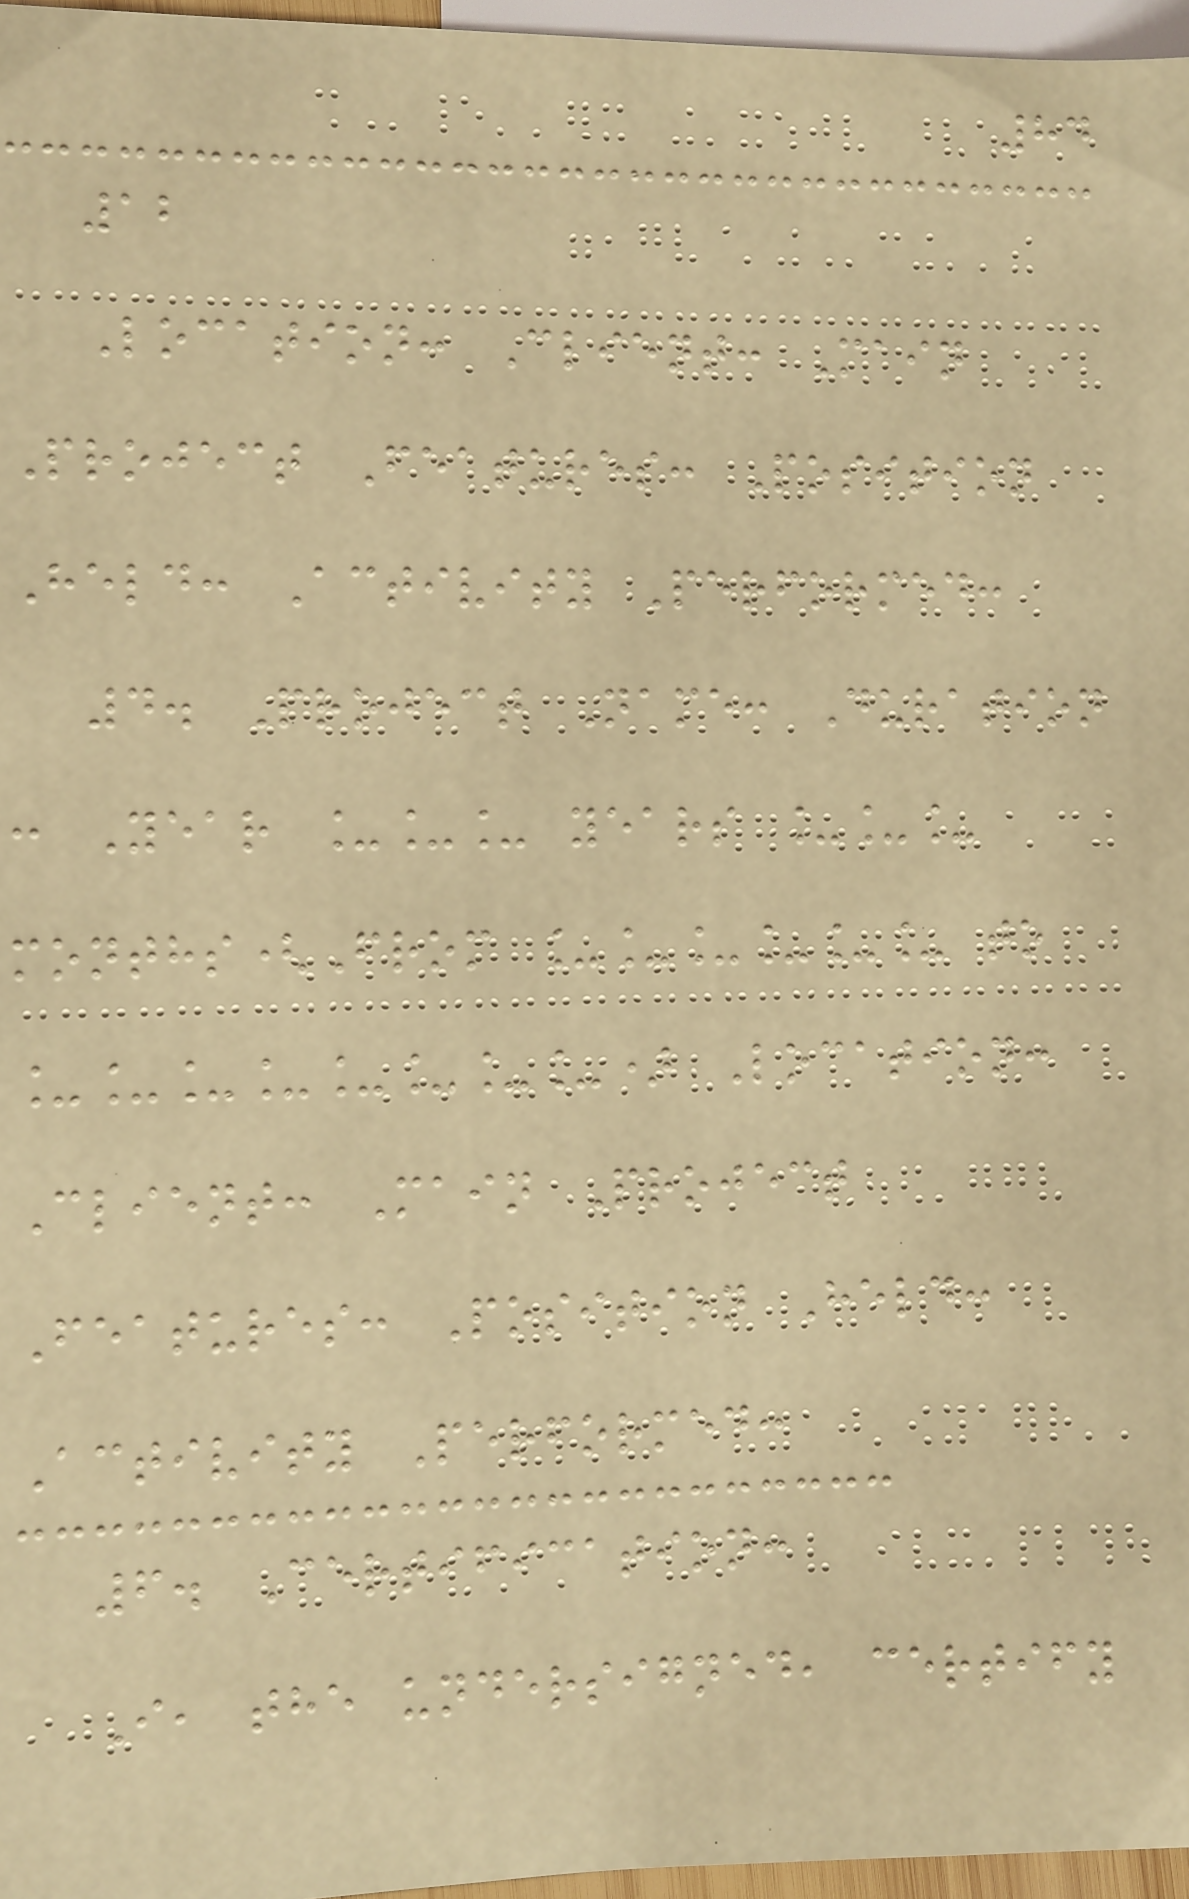84
12
Location: Client: Main
Project Features: Position
Held: Activity Performed:
4. Project Name: Duration
: Year ___ years ___
months(From ______ to
________) Location:
Client: Main Project
Features: Position Held:
Activity Performed:
6. Certification:
I, the undersigned, certify
